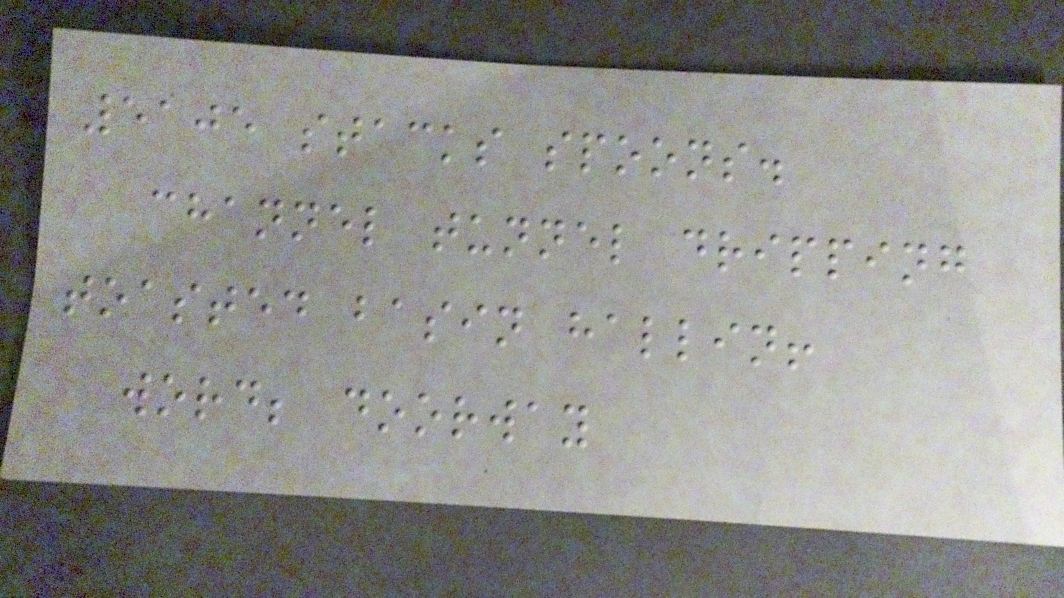5105 stacks spoons.
channel tunnel dripping
toasted basin hallin!
word; doorway
